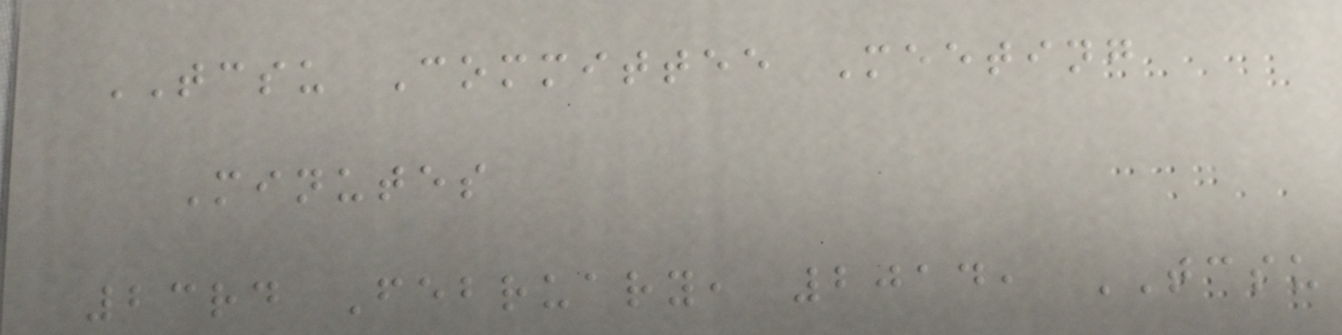TCSU Committee Meeting
Minutes
23rd February, 2014, TCSU
